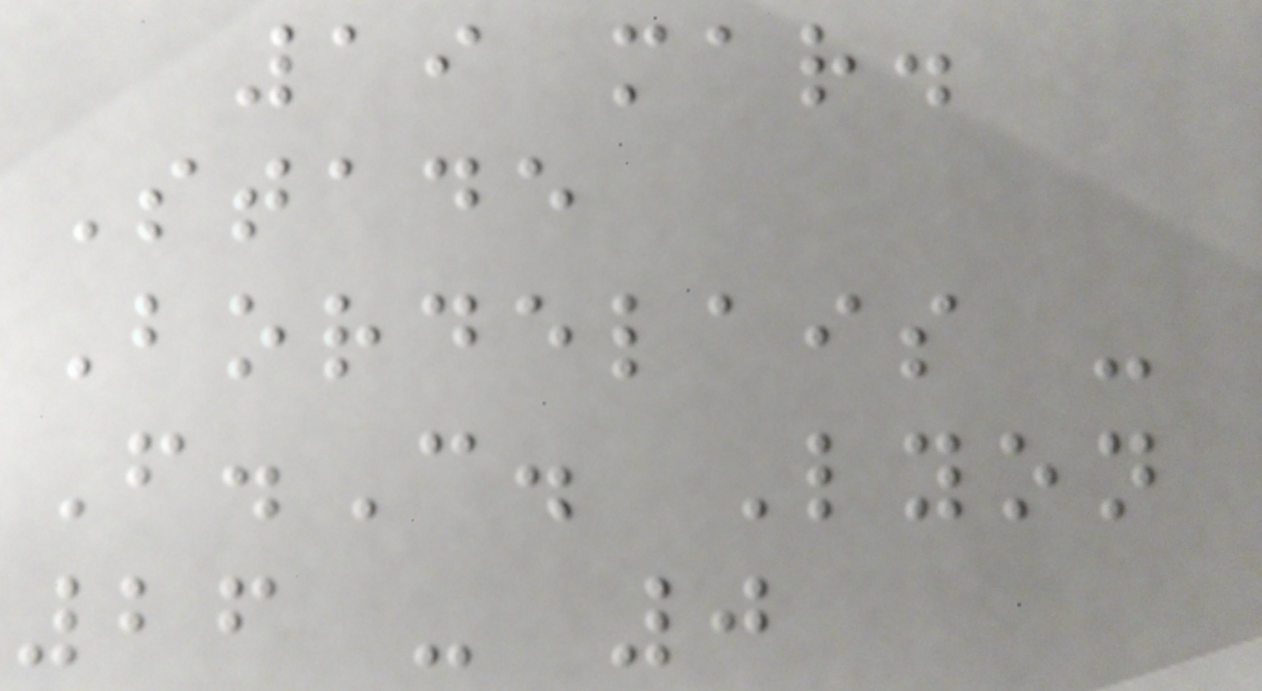19 mar.
Stade
Bordelais -
F.C. Lyon
26 - 0
